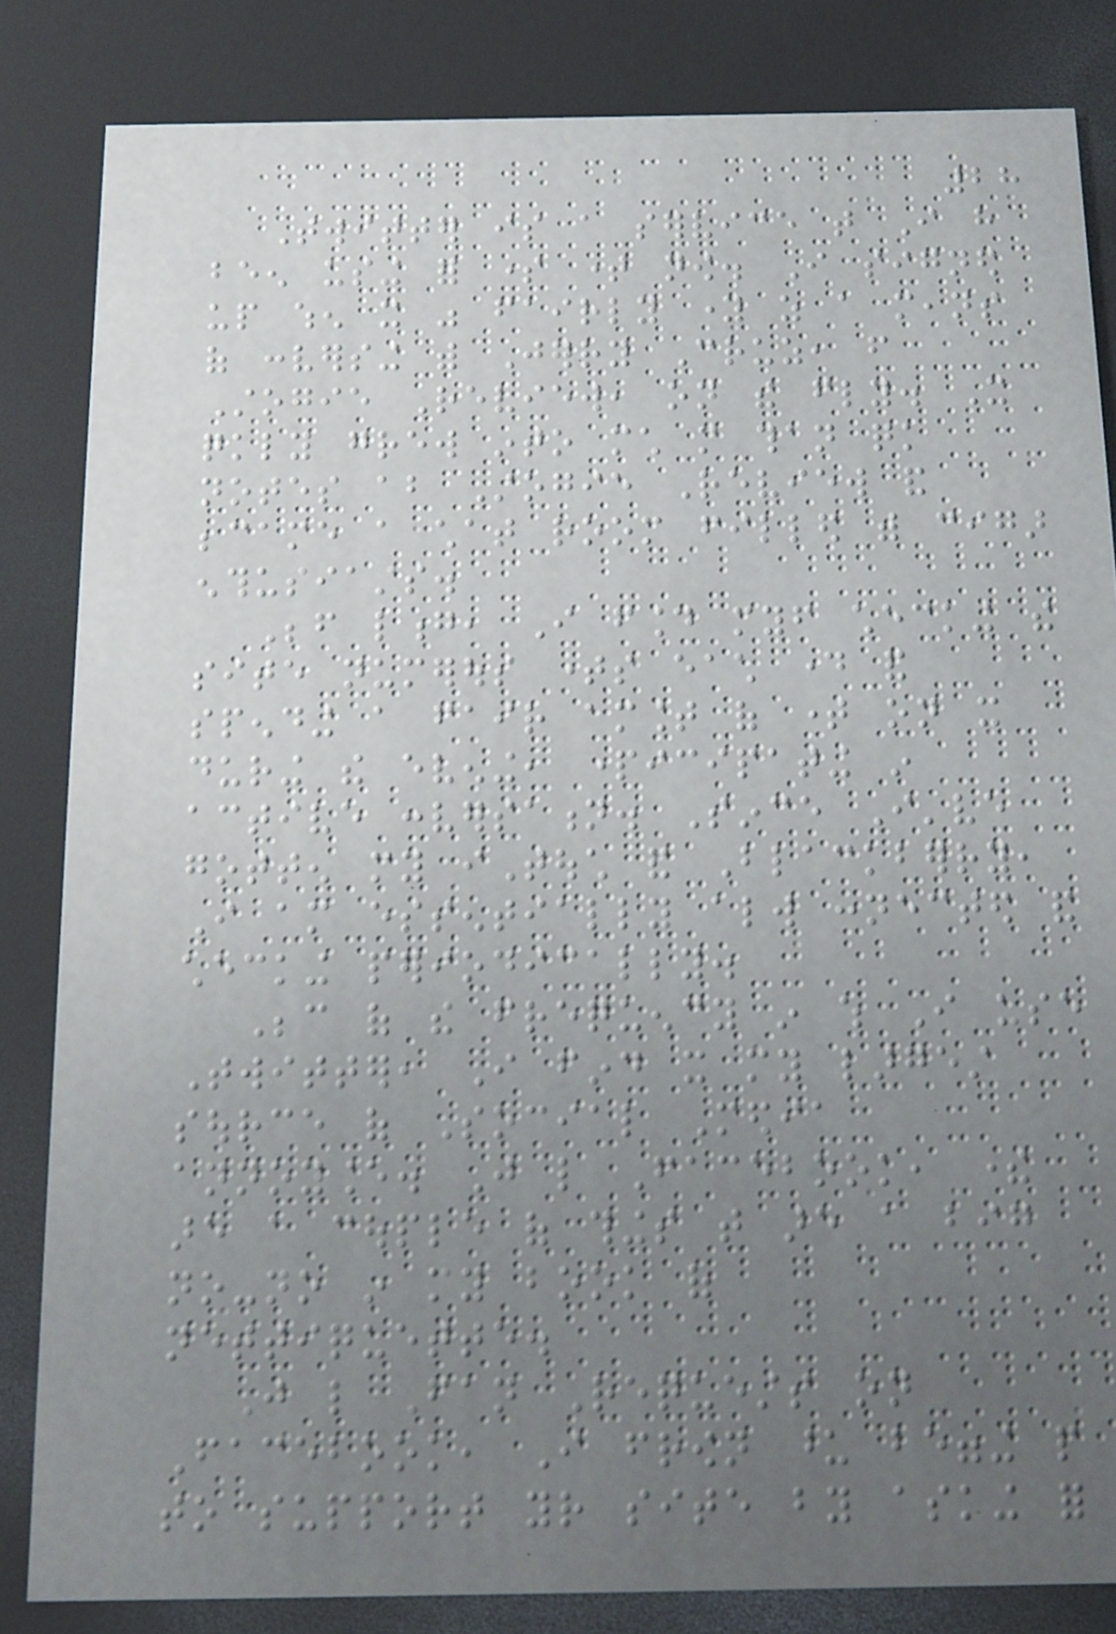28
Twitter is a service that I have
been using for some time now. I signed
up when it was fairly young as a means
of conversing with Jerry Cruz, from
Stogie Review, on the fly. It
quickly grew into much more than quick
notes about Stogie Review and
became a chat room filled with cigar
enthusiasts.
Before long, I found myself checking the
site numerous times each day and
spending a fair amount of time on it
during the evening, participating in
active conversation. Since I've
gotten my iTouch and Blackberry,
I am essentially always connected and
checking periodically.
Because of the frequency in which I use
Twitter, I find it my largest
source of Social Media
annoyance. Just like Facebook, there
are a couple of things that are a big
no-no in my book of
nettiquette.
Just like Fan Requests on
Facebook, I frown upon begging people
to support your site by asking for
